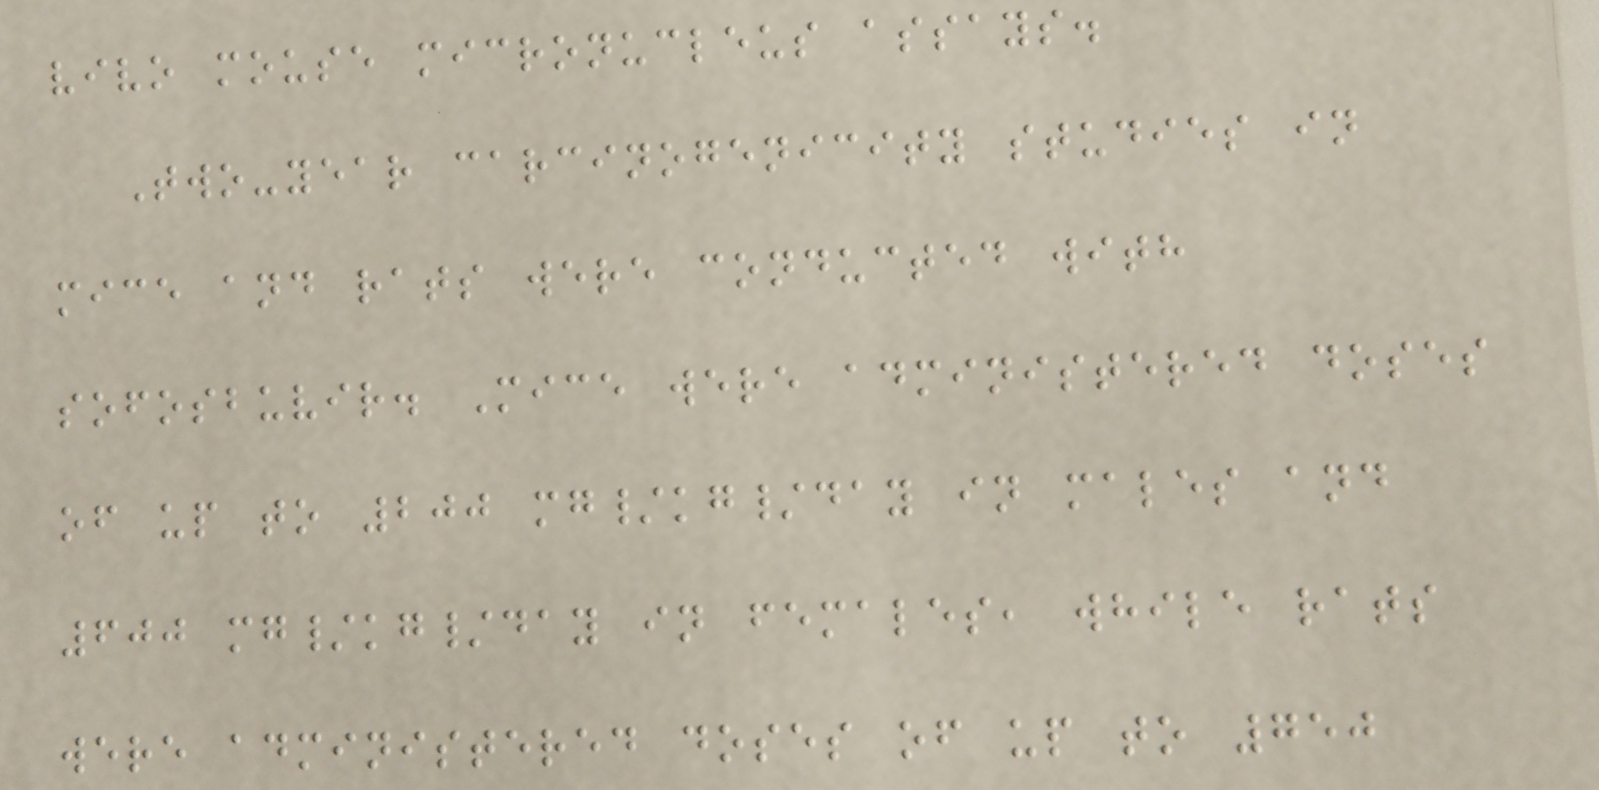vivo mouse micronucleus assays.
Two-year carcinogenicity studies in
mice and rats were conducted with
sofosbuvir. Mice were administered doses
of up to 200 mg/kg/day in males and
600 mg/kg/day in females, while rats
were administered doses of up to 750
